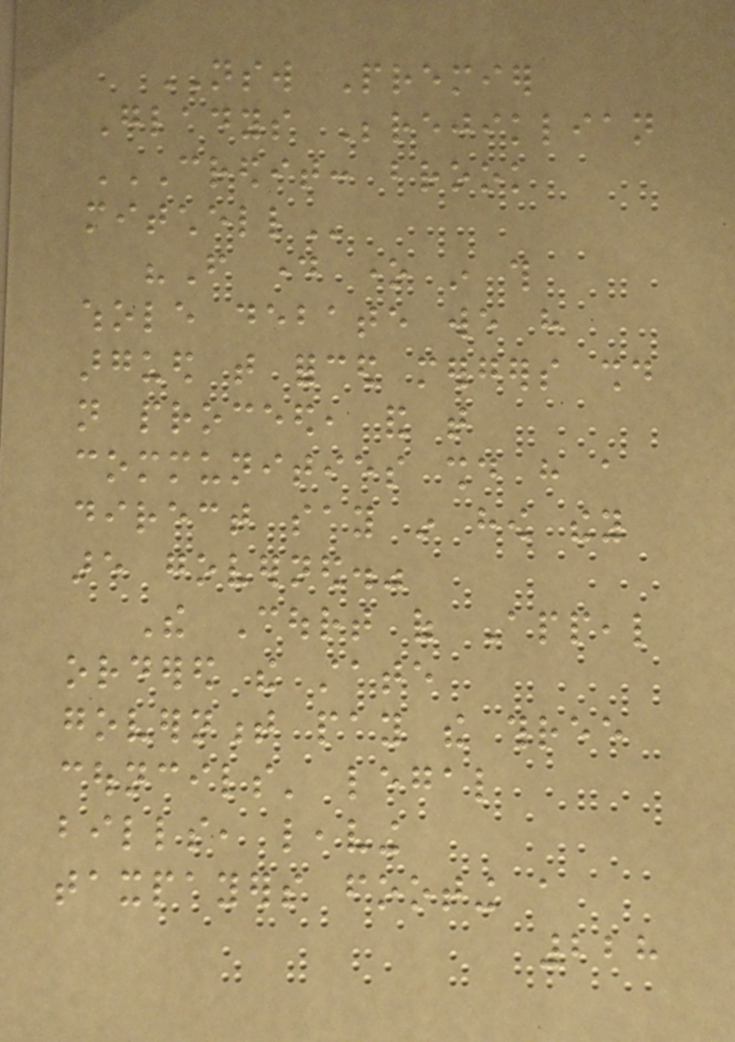NSW Premier
Gladys Berejiklian
CREDIT: BROOK
MITCHELL
"From day one in this
whole debate we have
argued that forced mergers should
not proceed, and that
communities should have a
direct say in how they
are governed."
The Court of Appeal
ordered the state
government pay the three
councils' legal
bills, leaving
taxpayers footing a
228
